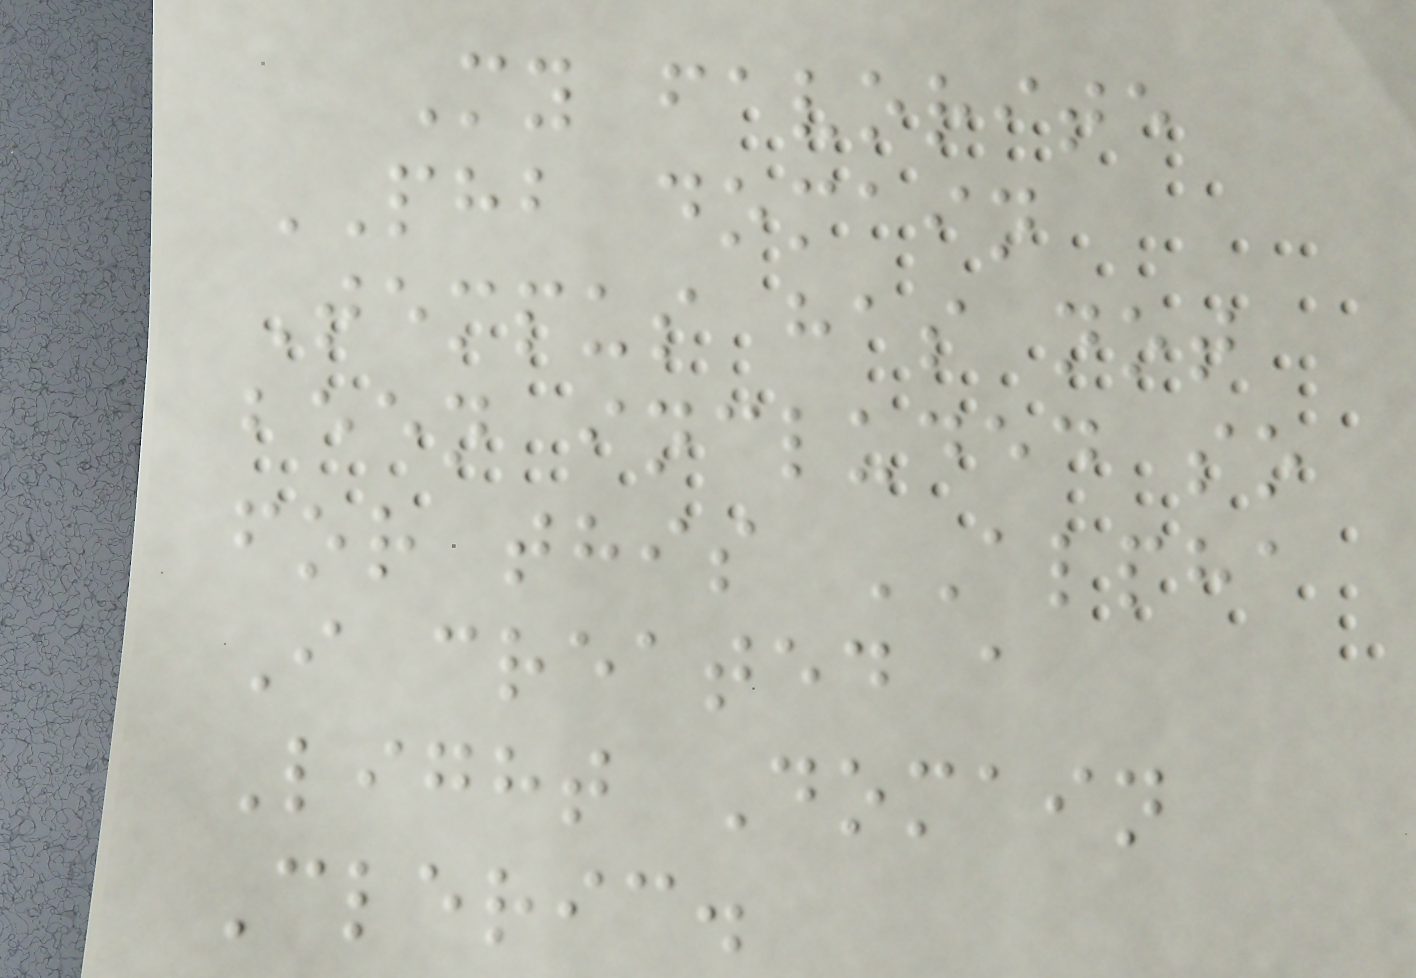My favorite
PHB domain
Tempus has not
been included so
for this ALPHA
I created a
Light Domain
Cleric.
